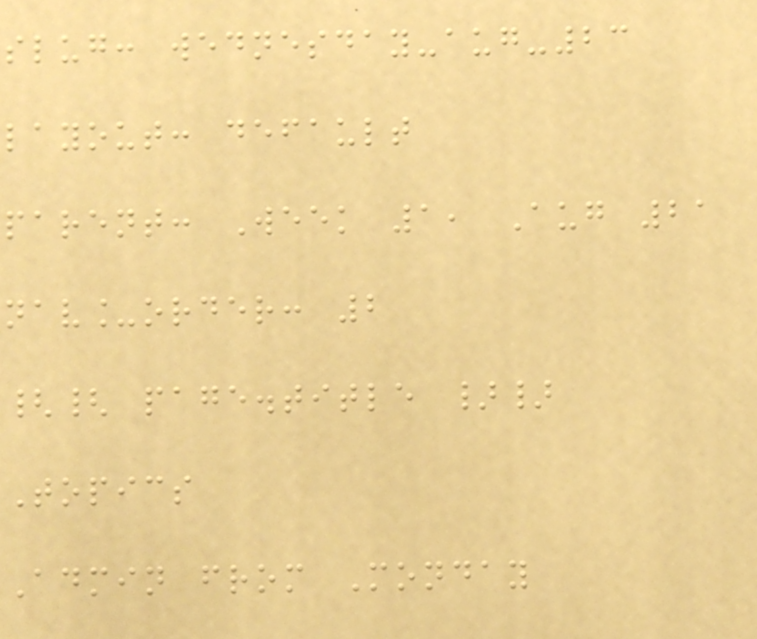slug: wednesday-aug-23
layout: default
parent: Week 1, Aug 21
nav_order: 2
{{ page.title }}
Topics
Admin from Monday
